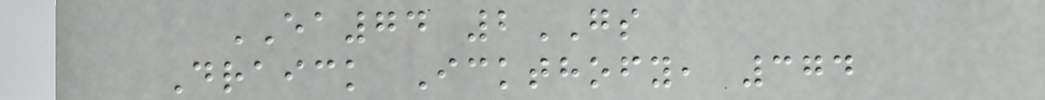EA74 2GS
Draick Ickthofy, 374
